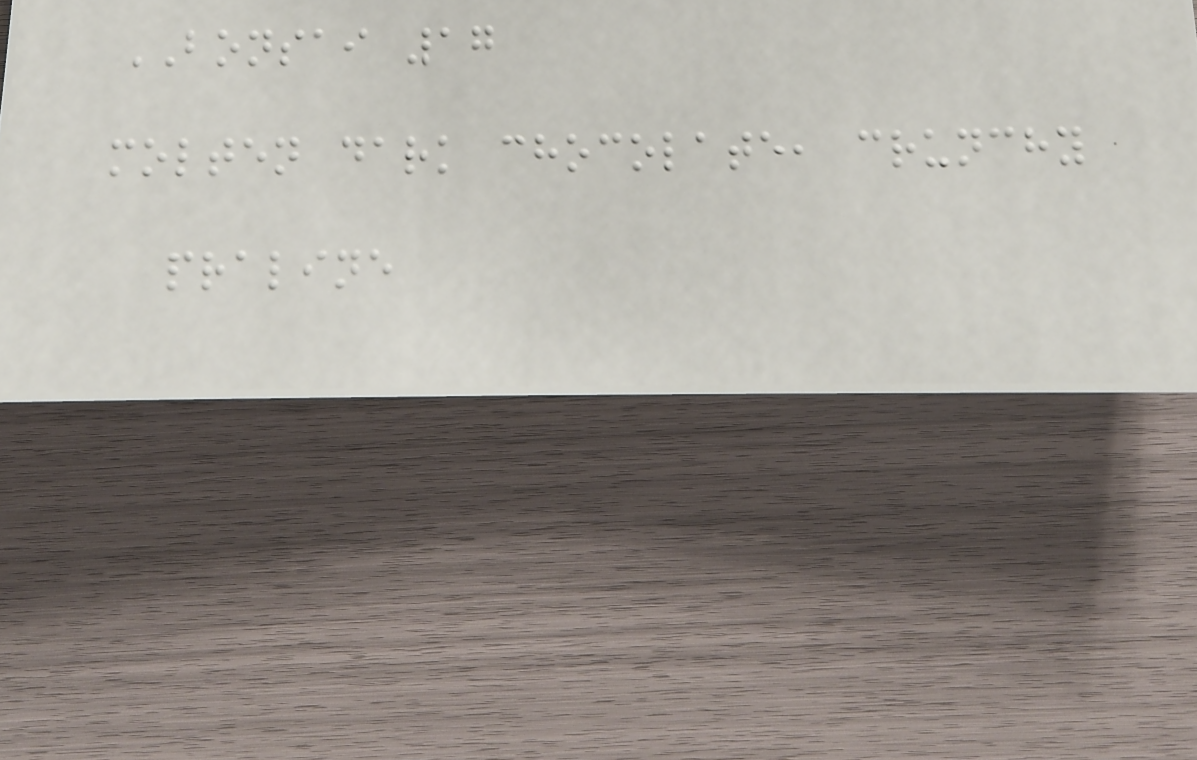BONSAI 17
molten dark chocolate, crunchy
praline
